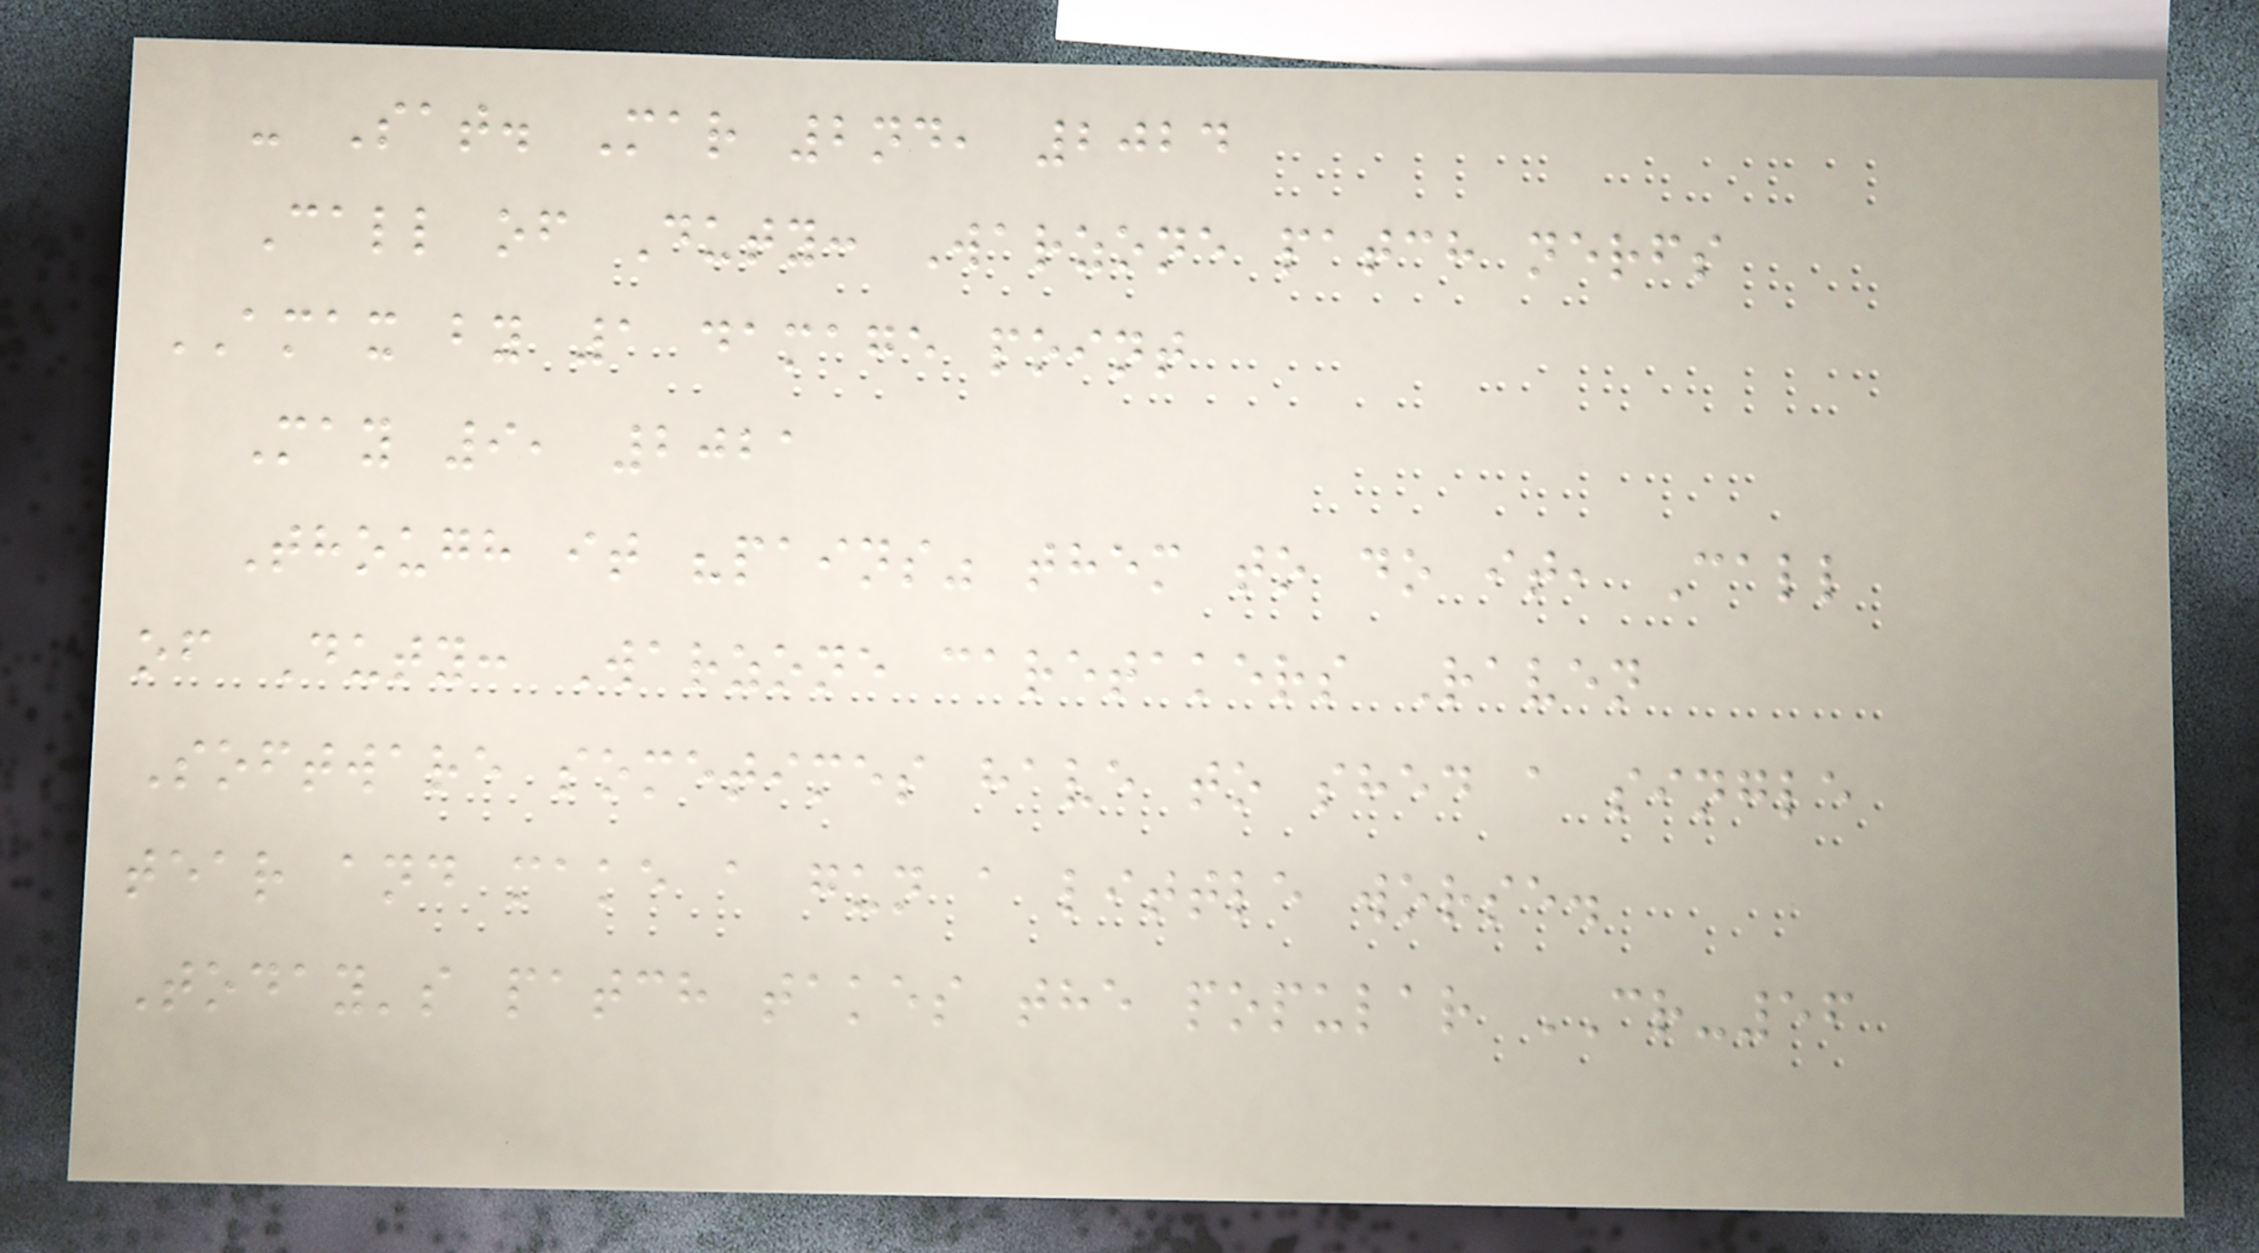- Sat. Mar 2nd, 2024
Call of Duty: Warzone patch nerfs
AMAX by 1 damage point
May 9, 2021
Though it "pains" them to do it, Call
of Duty: Warzone caretakers Raven
Software sometimes have to shed a single
tear and make a gun a little worse.
Today's patch takes the popular CR-56
